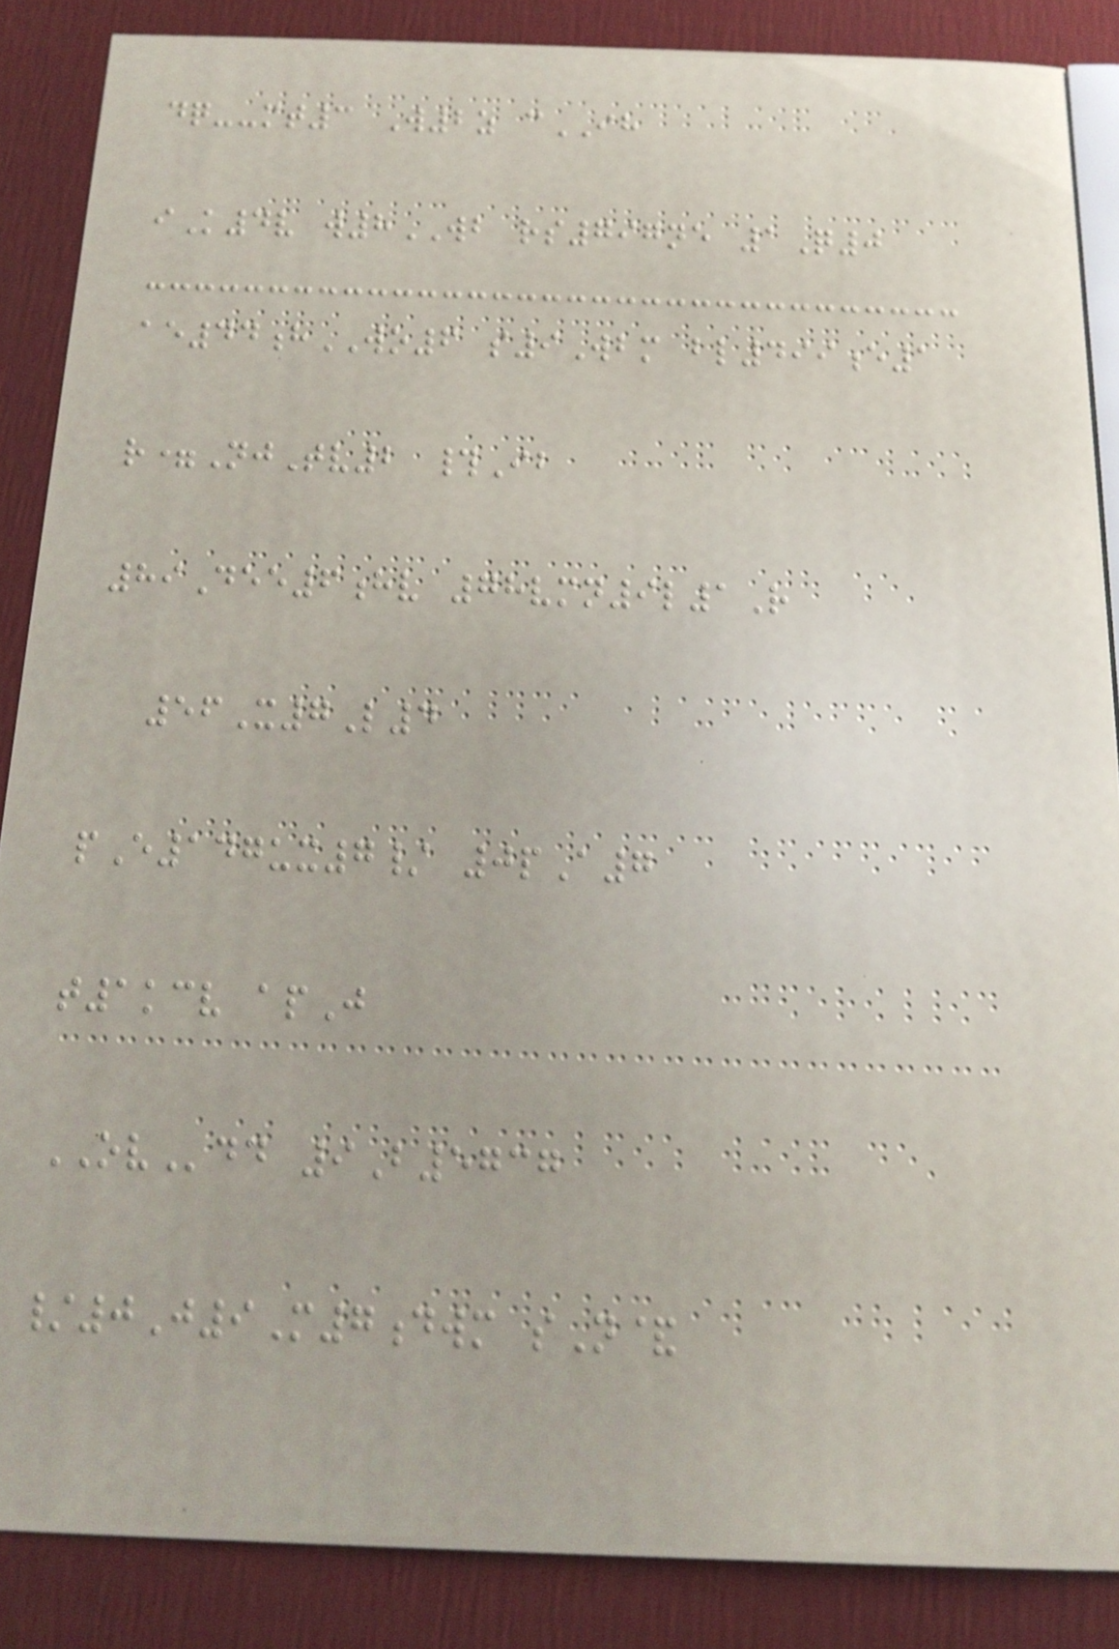dq--mt3 W2z cIH
iK4v w8WB rs797ne 1Q0
ae44hWO6 s9Wbm bl499e1
r=NjTv2 #Ib
89Dee6hv 78vmn9l1R
56X7L4
pE147ux7/ 0pA7
t1kcv apJ
OVdd 9B5737
/0J9M7dwm sN&
